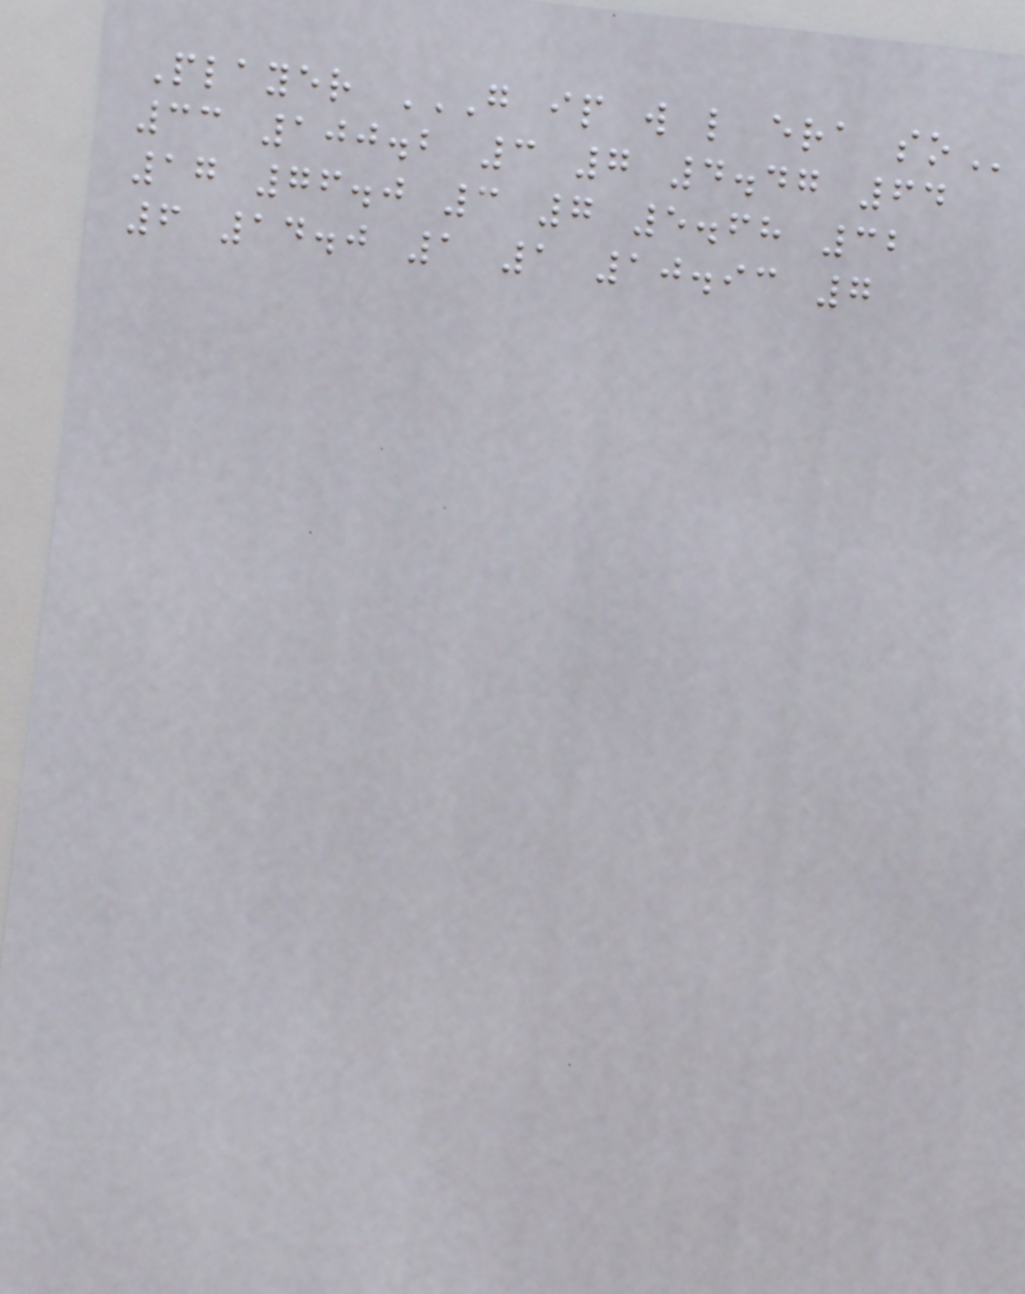Player G IP W L ERA SO
33 100.2 3 7 4.47 64
17 76.0 3 7 5.68 32
6 14.0 1 1 10.93 7
